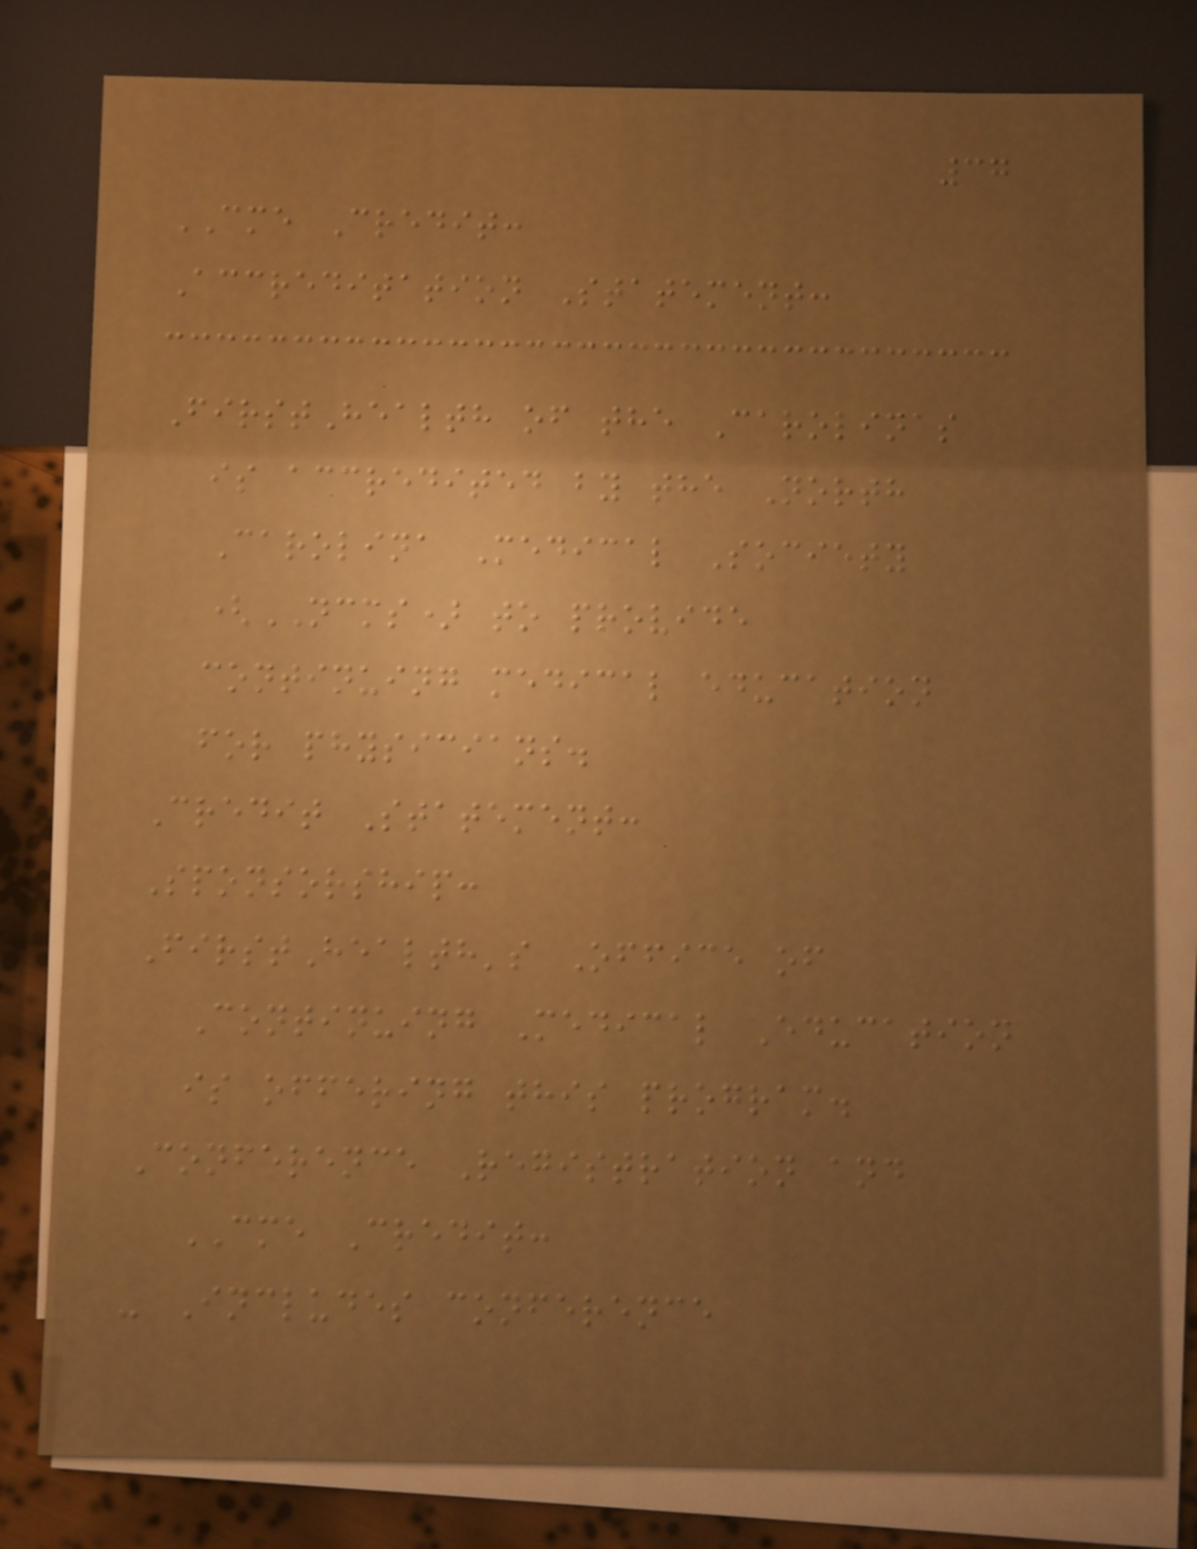37
CME Credit:
Accreditation Statement:
FirstHealth of the Carolinas
is accredited by the North
Carolina Medical Society
(NCMS) to provide
continuing medical education
for physicians.
Credit Statement:
Sponsorship:
FirstHealth's Office of
Continuing Medical Education
is offering this program.
Conference Registration and
CME Credit:
- Includes conference
